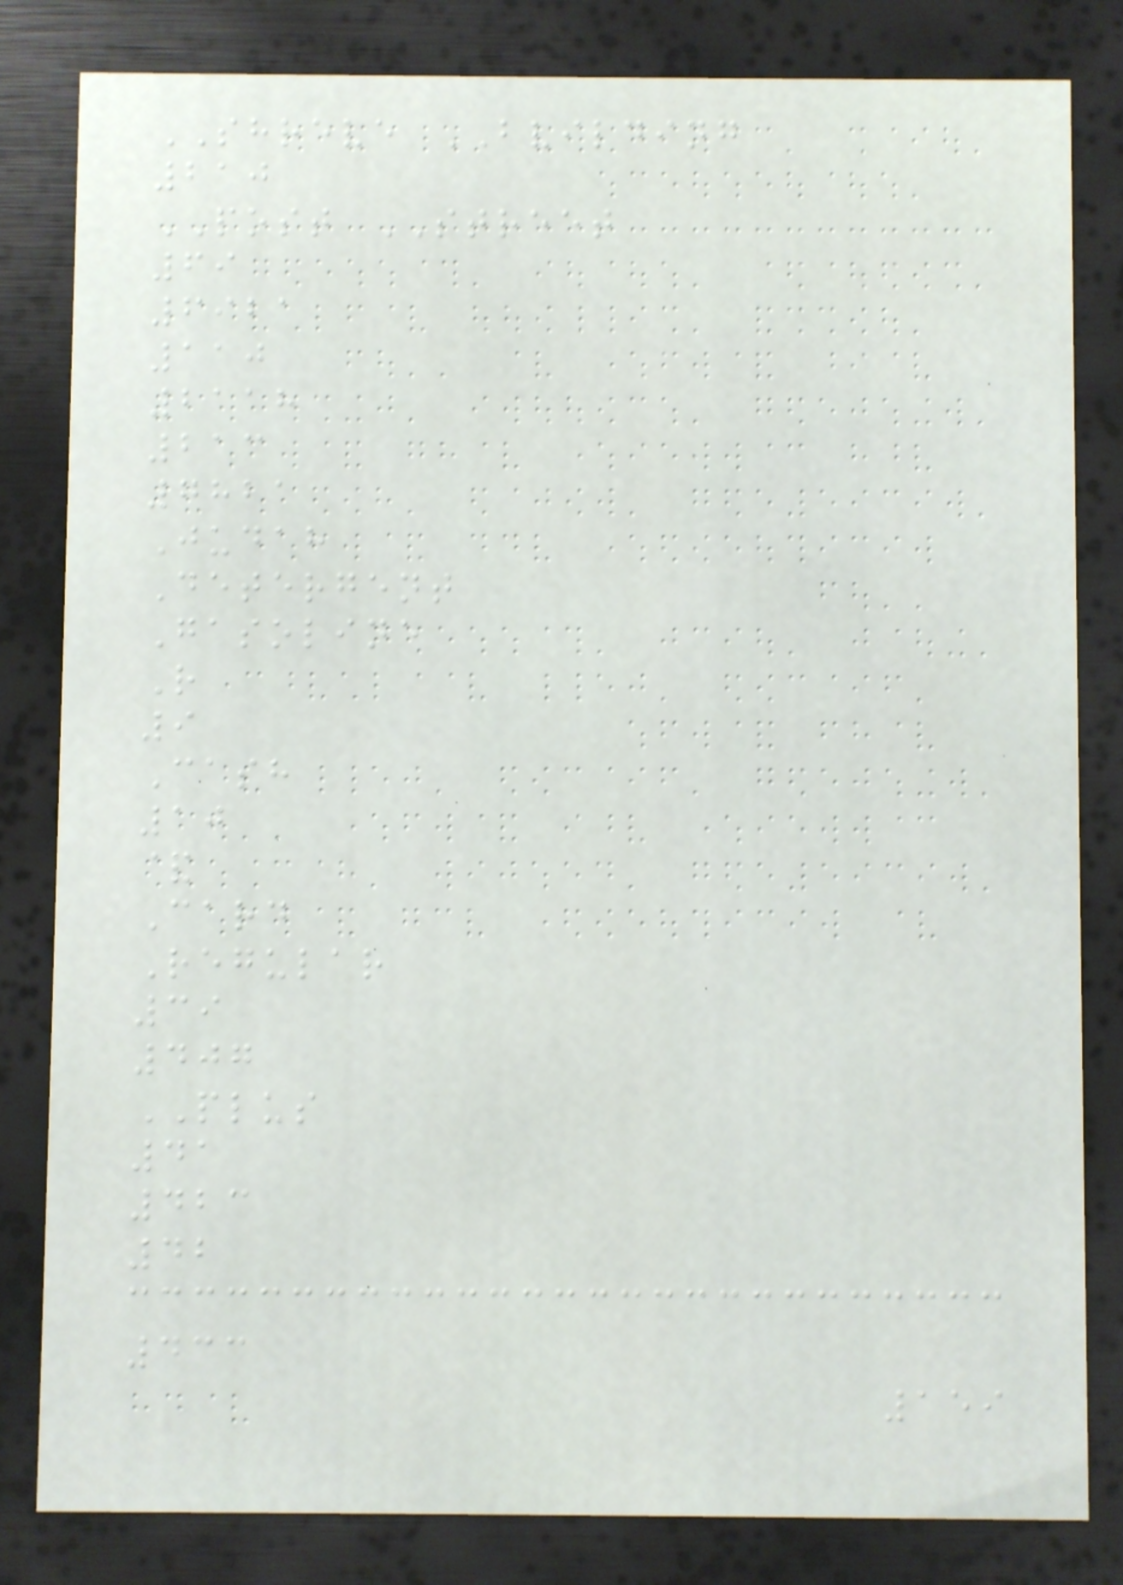SHREVE BVILDING
210
POST STREET
69
6921
110
2118
213
7821
Judah
Detergent
Gasoline
R
9
Cash
10
&
Card
Regular
39
407
PLUS
41
423
42
433
159
